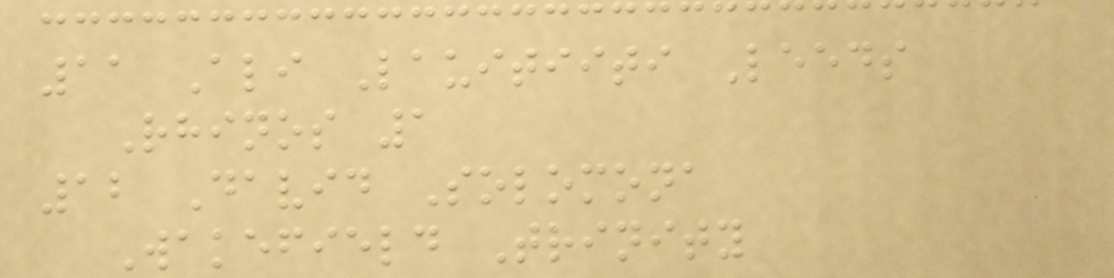11 Ali Lauitiiti Leeds
Rhinos 1
12 David Solomona
Wakefield Trinity
